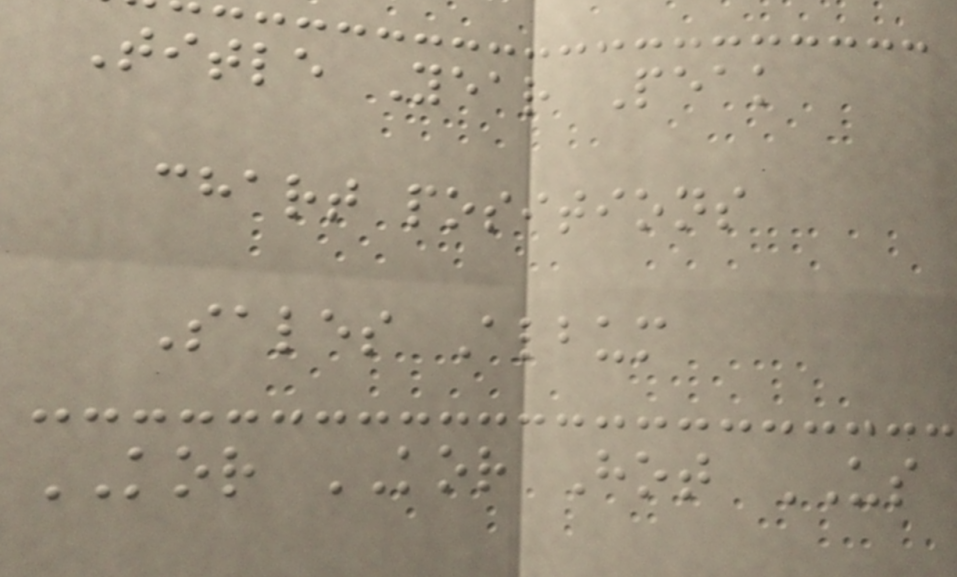Title Year Peak
chart positions
Sales Album
KOR KOR Hot US
